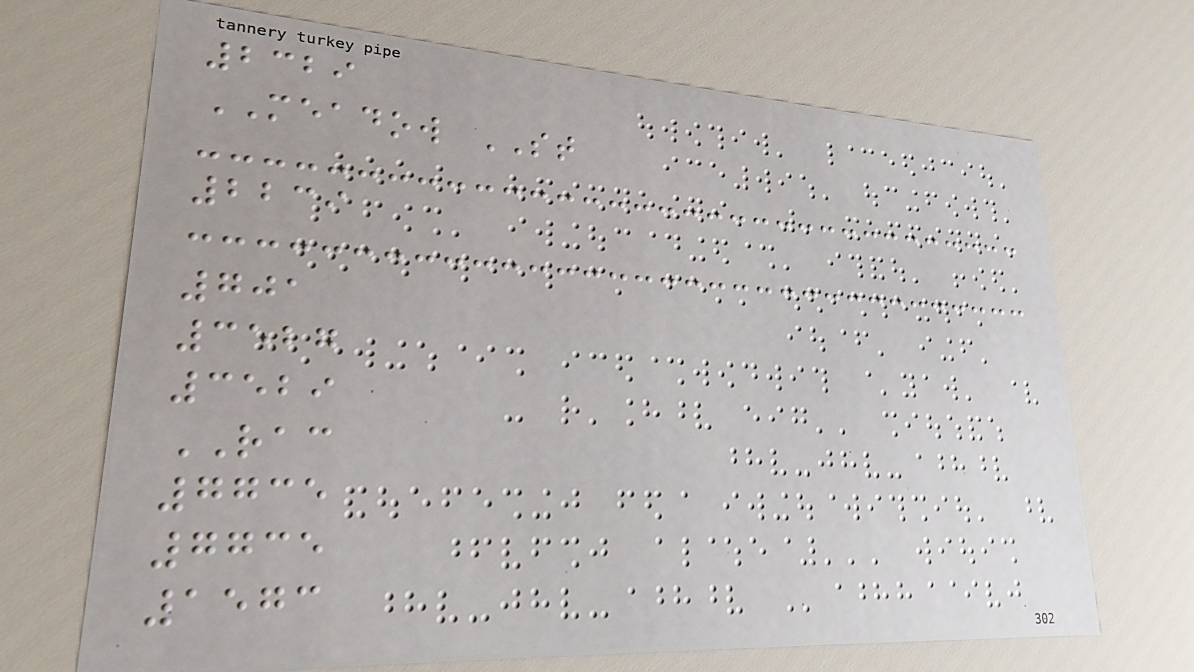2329
MEADOW ST
2239
701
3527
3529
RAC
7735
7735
1573
